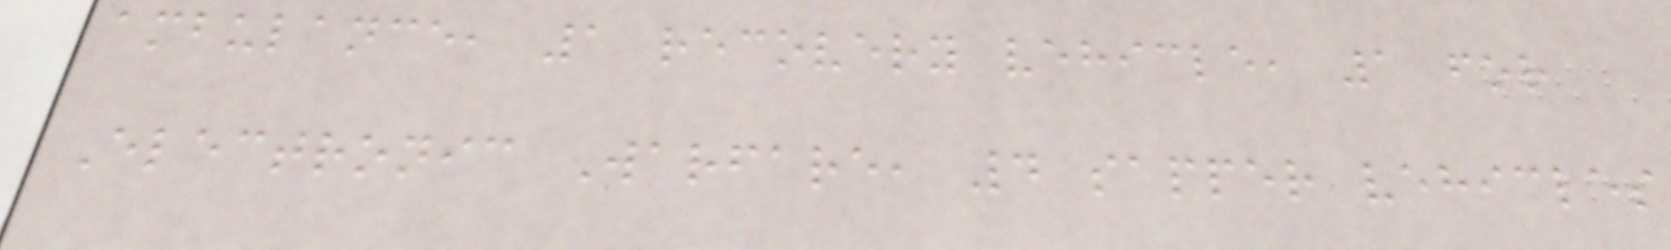ambulance, 1 recovery vehicle, 1 for
Electronic Warfare, 4 sapper vehicles
